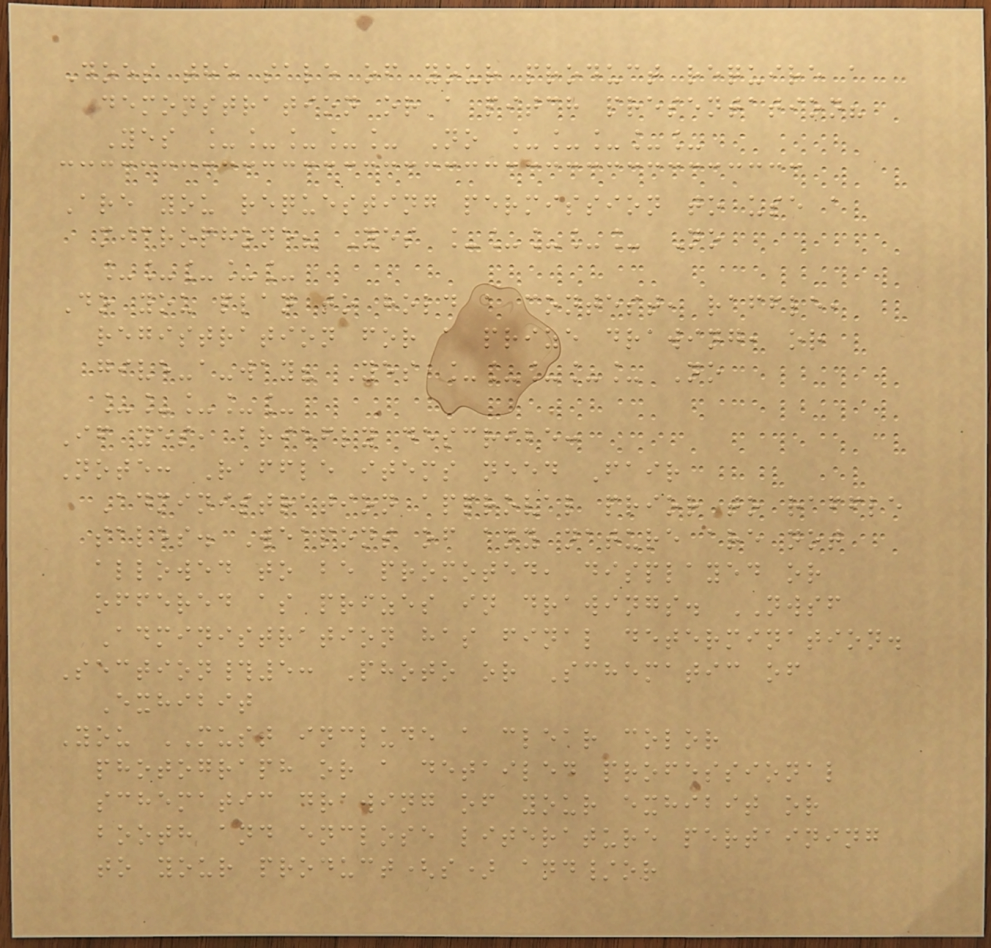Does the sale of your product require a
demonstration or a pitch presentation?
Yes _____ No _____
Are you requesting permission to use a
microphone? Yes _____ No
_____
Do you plan to hold a contest, raffle,
registration for a prize drawing, or
give-a-way? Yes _____ No
_____
If yes, briefly describe:
Note: Raffle items need Fair
Administration approval prior to raffle
sales. Weapons of any nature are not
allowed to be promoted, displayed or
offered as prizes in drawings. NWSF
Administration has final determination.
Section#5: Photo or Schematic of
Exhibit
You MUST include a clear color
photograph or a detailed professional
schematic drawing of your exhibit or
booth and enclose literature pertaining
to your product(s) and/or
